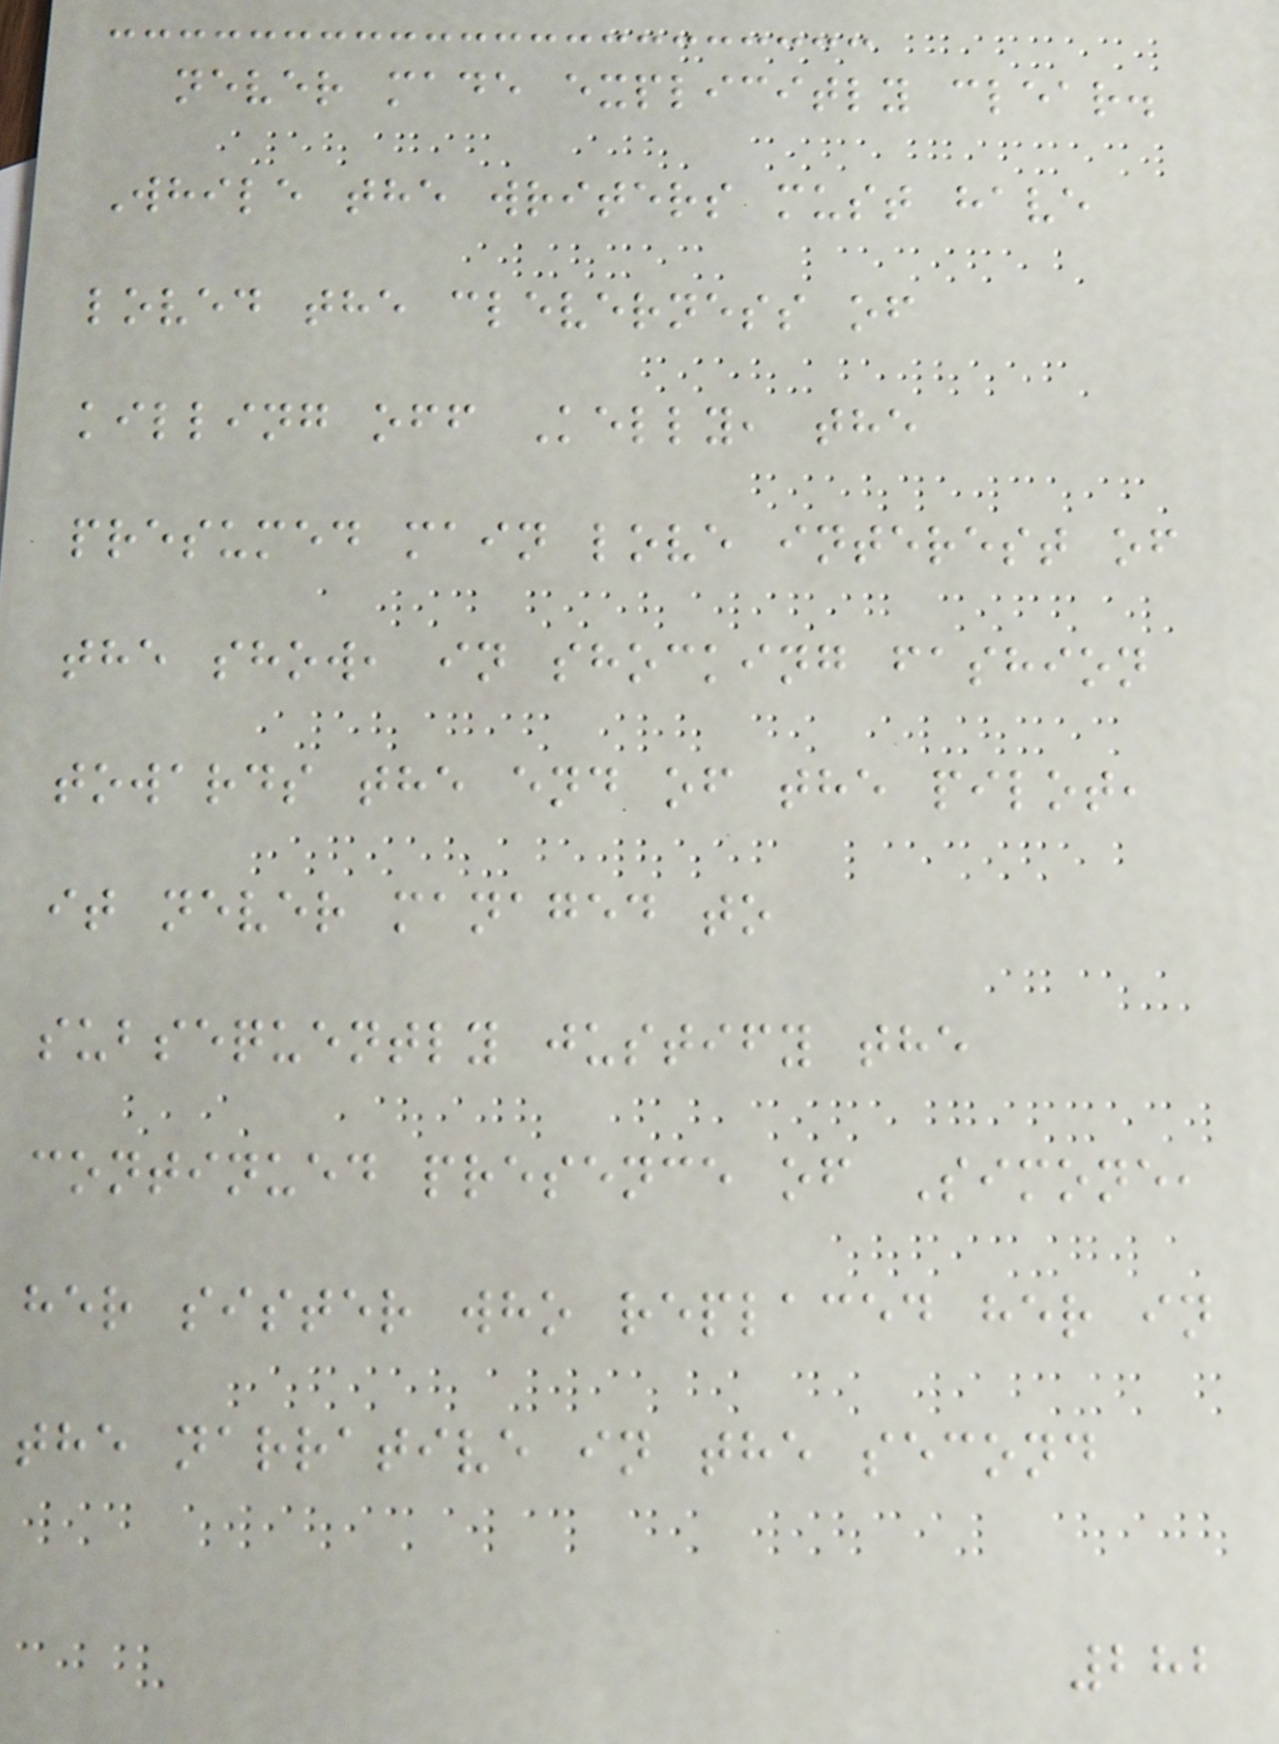never made explicitly clear.
While the writers must have
loved the cleverness of
killing off Kelly, the
presumed main love interest of
the show, in shocking fashion
towards the end of the pilot,
it never managed to
subsequently justify the
continued presence of Simone,
her sister who replaced her in
the narrative in the second
282
